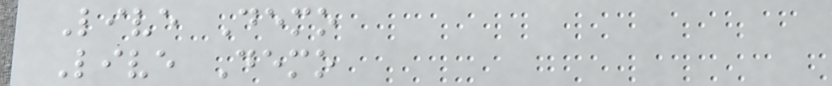Live Demo
Live Demo
